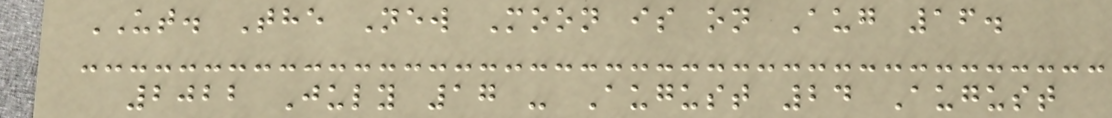UT. The New Moon is on Aug 16.
2022 July 17 - August 24 August
